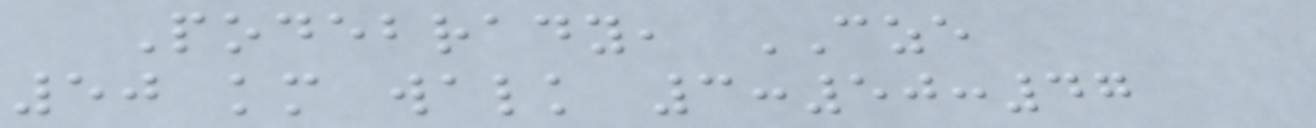Podebrady, CZE
50 km walk 3:50:47
